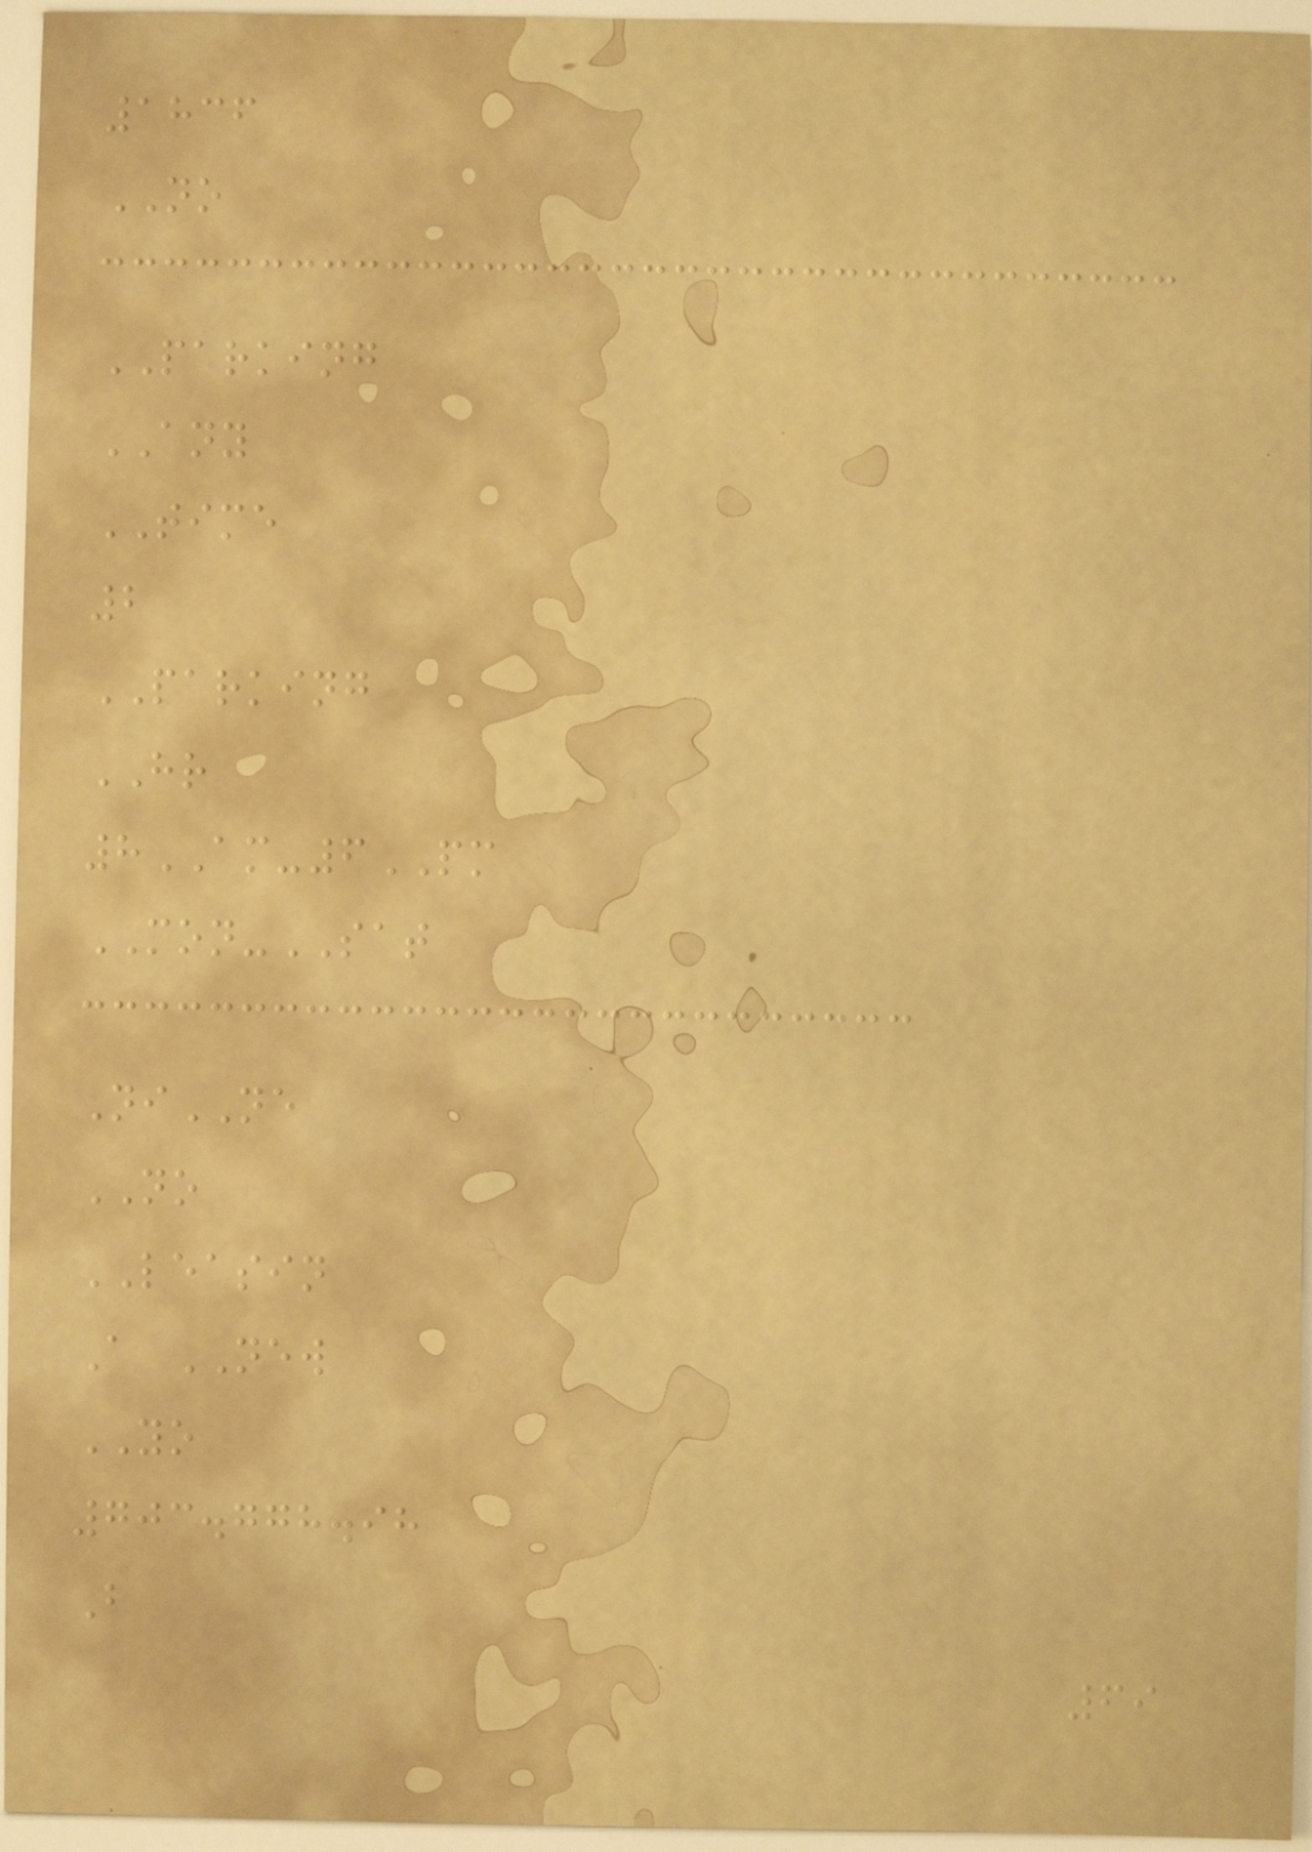1836
NO
PARKING
ANY
TIME
2
PARKING
HR
8AM-6PM
MON-SAT
NiNE
NO
LEASIN
A NEW
YO
703.778.98
B
69
